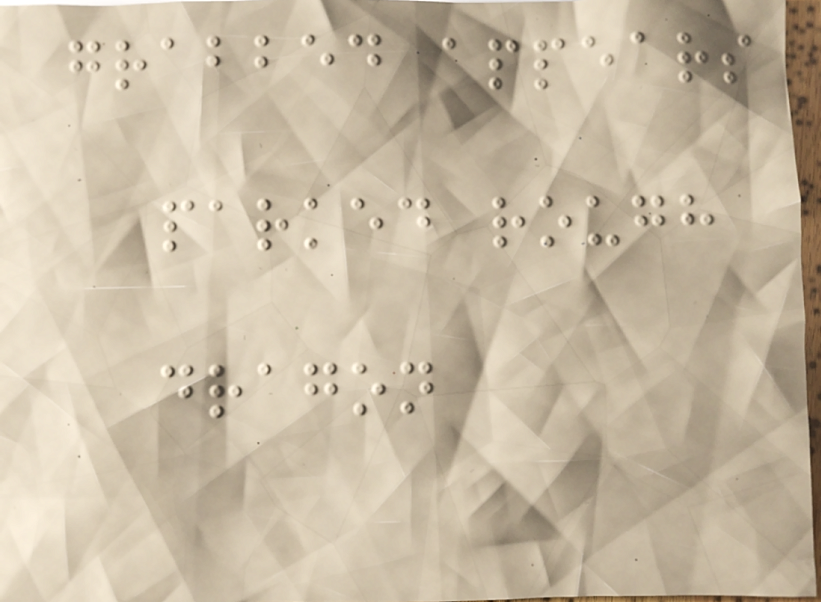grabbed appears
parked rough
dragon
